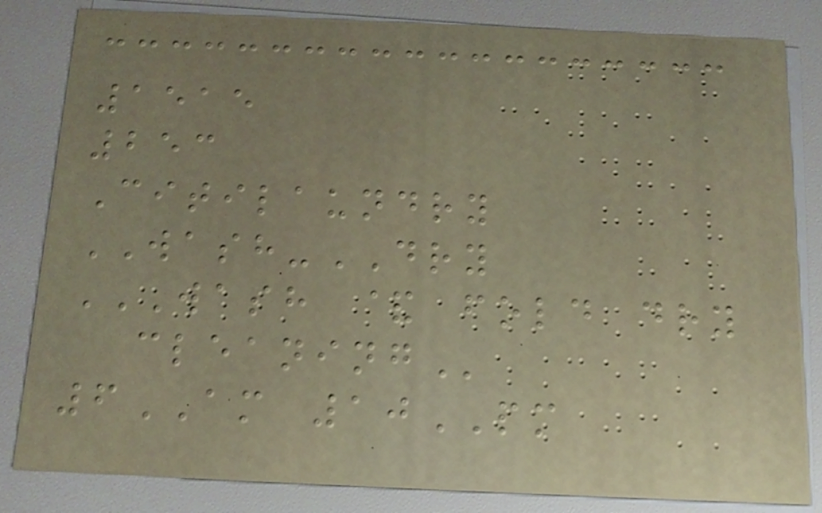1515
253
Citilaundry
WASH-DRY
WASH & FOLD DRY
CLEANING
6AM 10PM
